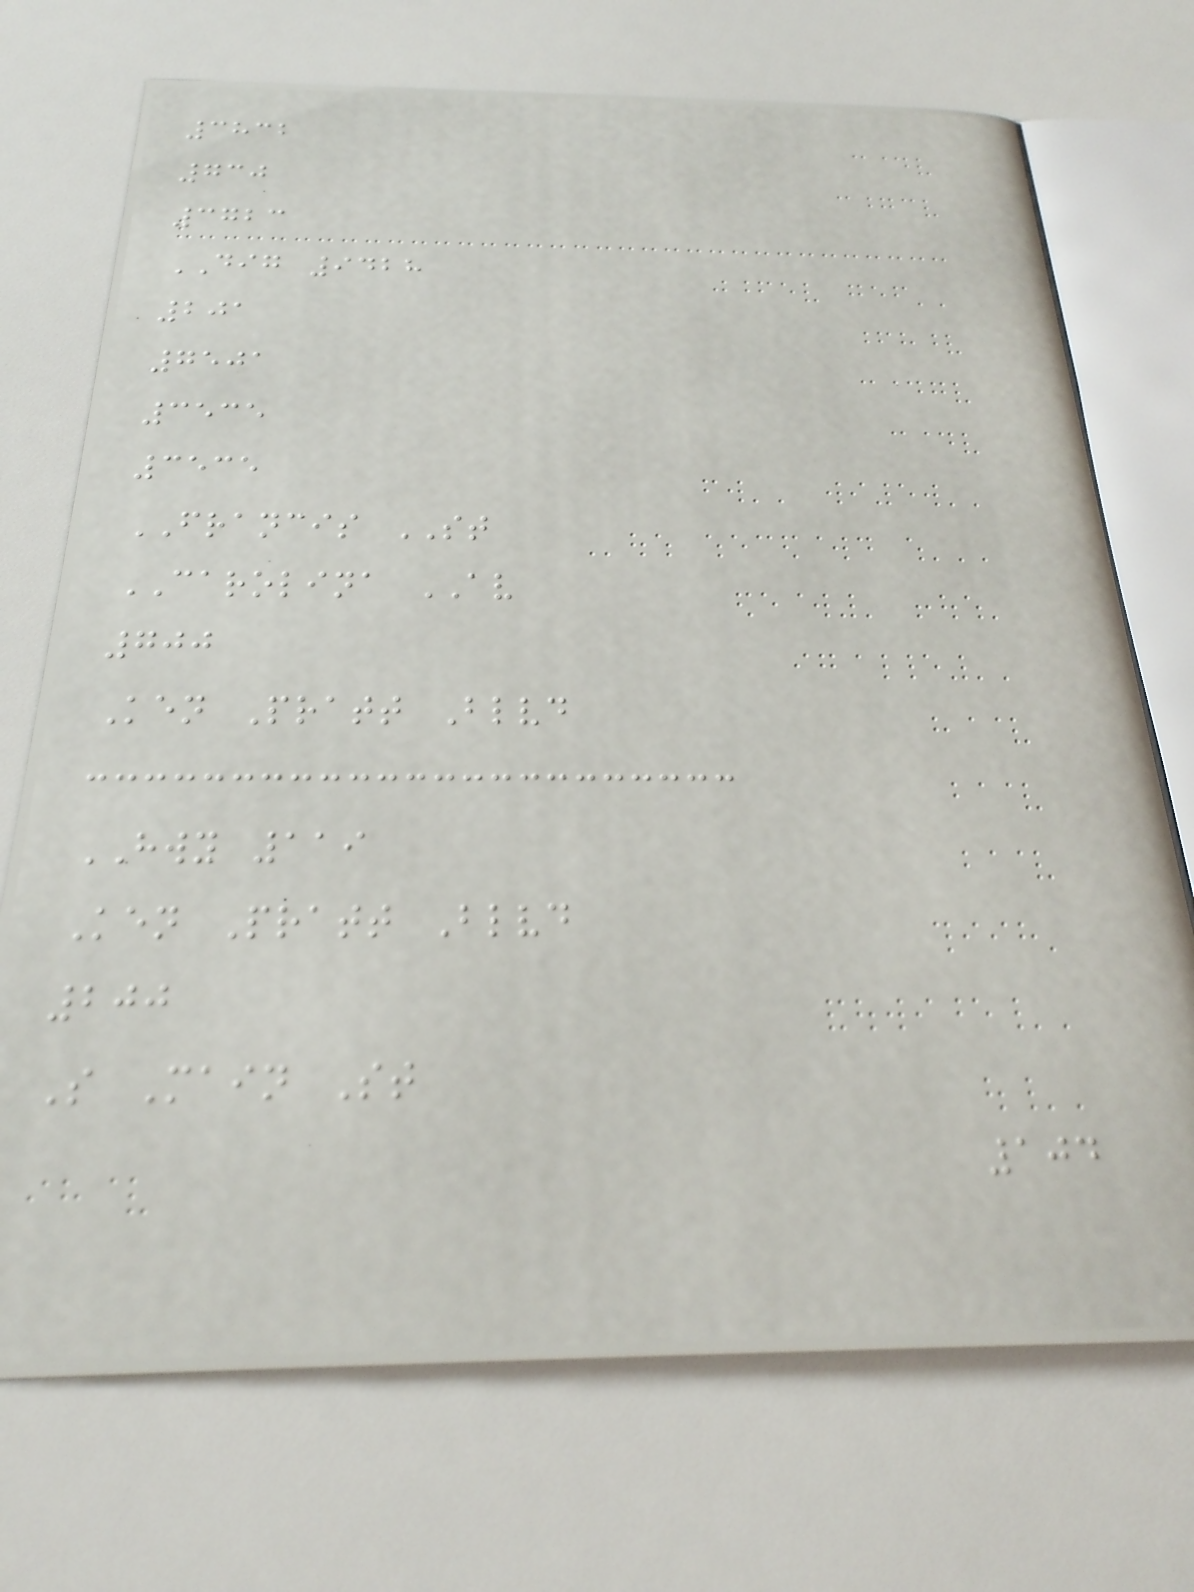3832
730
3723
DIG 9428
201
7501
3535
3535
FRANCIS ST
CAROLINA AV
700
Ken Pratt Blvd
HWY 119
Ken Pratt Blvd
200
S Main St
104
